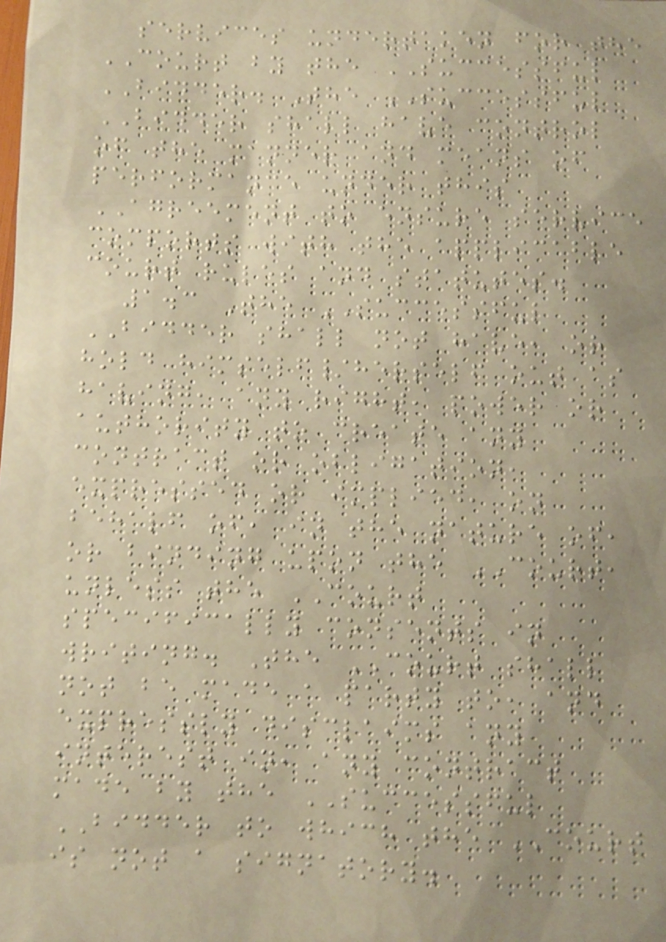services undertaken for the
COURT by the SUCCESSFUL
BIDDER. The SUCCESSFUL
BIDDER shall have control
of the manner and means of
performance under this
AGREEMENT to ensure service
comports with the applicable
court rules and statutes.
1.3 The SUCCESSFUL
BIDDER shall not have, or
hold himself/herself out as
having, any right, power or
authority to create any
contract or obligation,
expressed or implied, on
behalf of, in the nature of,
or binding upon the COURT,
unless the COURT
specifically consents in
writing. The COURT shall
not be made a party to, and
expressly disclaims any
interest in, any contract
made by the SUCCESSFUL
BIDDER to which the COURT
is not a signatory.
